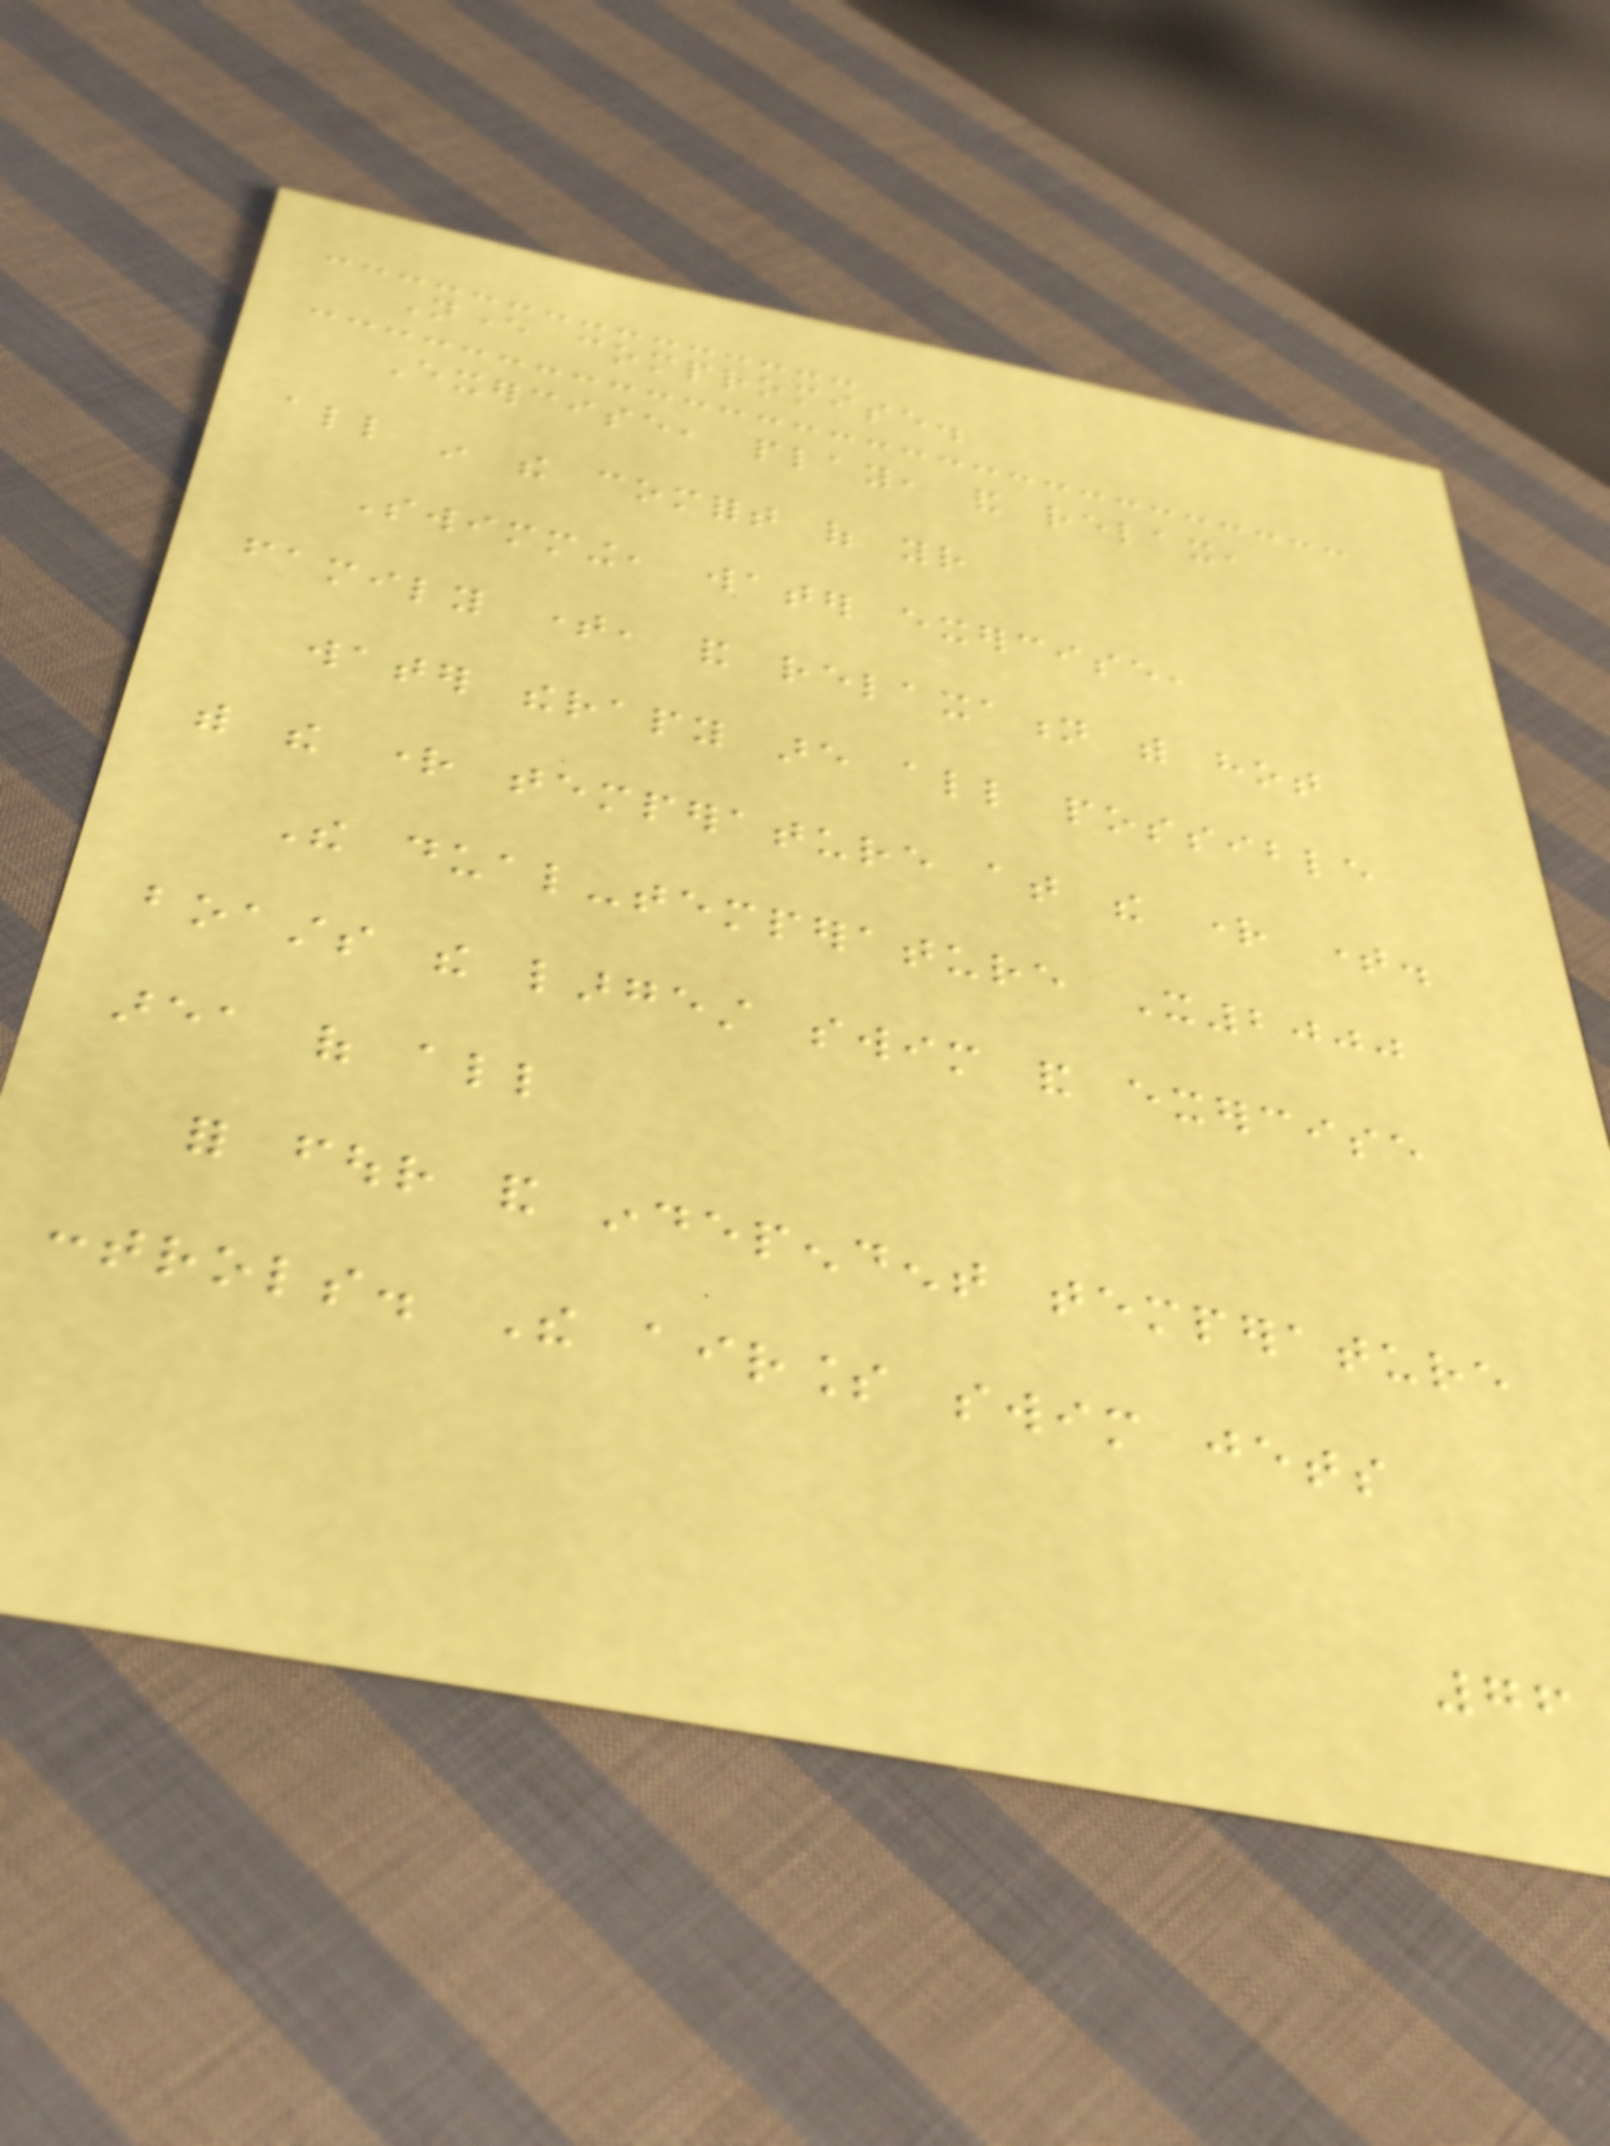Never compromise.
Exercise, play, and relax,
all in the comfort of your
Swimming, water exercise,
family time, and relaxation with hot
water therapy are all possible
with the right temperature at the right time.
The dual-temperature X2000
boasts the largest swim and exercise
area of all
for four and independent temperature
controls. The airless swim jets
76
